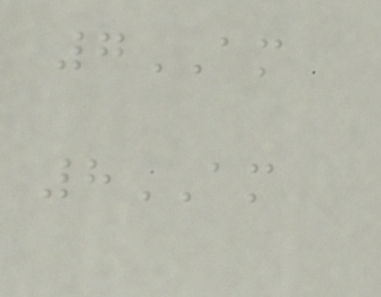7AM
8AM
